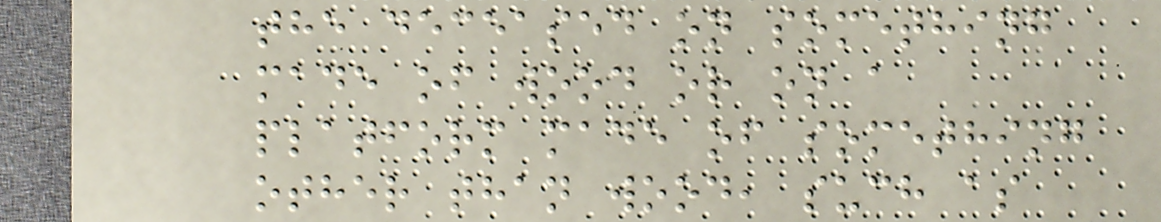the deceased on something
made of wood or on a
platform made of something
other than wood, such as
